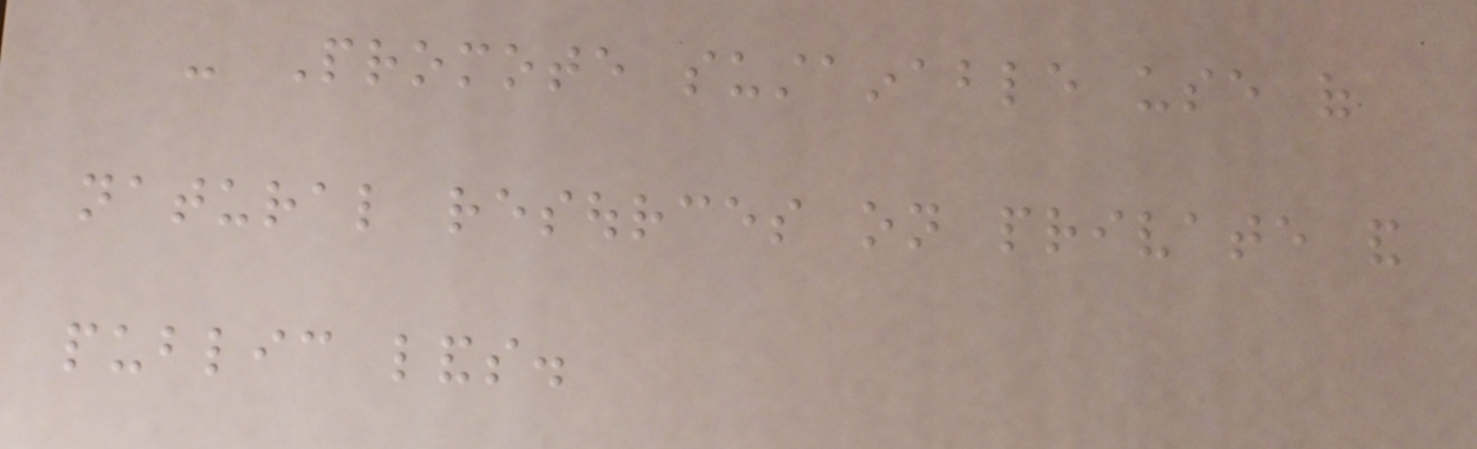- Promote sustainable use of
natural resources on private and
public lands.
